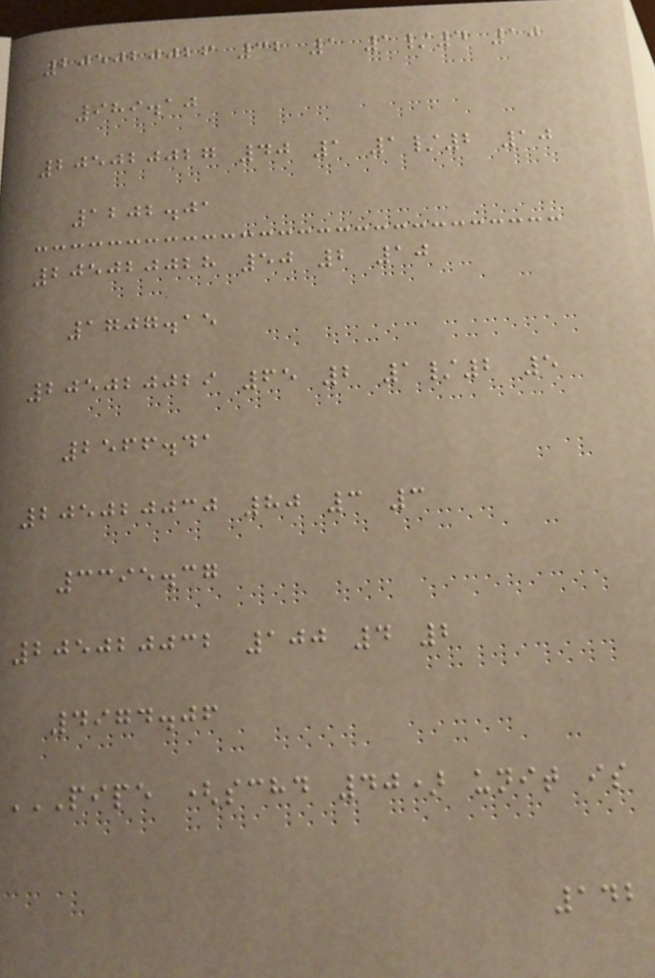205020026 32 1 1/4 10
989.10
205020027 40 1 1/2 10
1202.01
205020028 50 2 10
1707.15
205020029 65 2 1/2 5
2566.41
205020030 80 3 3
3395.37
205020032 100 4 2
4974.06
PIPE (SCHD 40) UNIT IS
142
